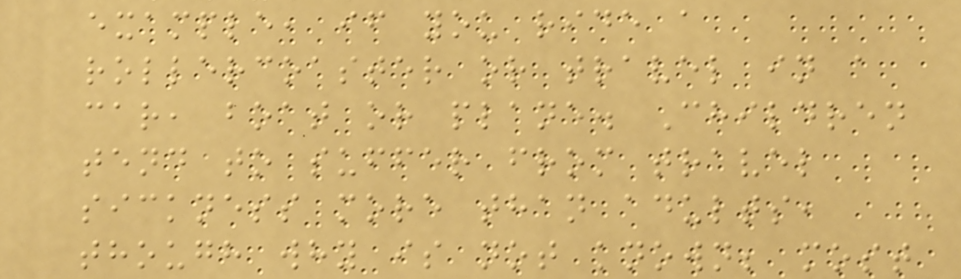example, if you ride a
rollercoaster or travel in a
car, boat or plane. Children
tend to suffer from travel
sickness more than adults,
though why is not known; most
